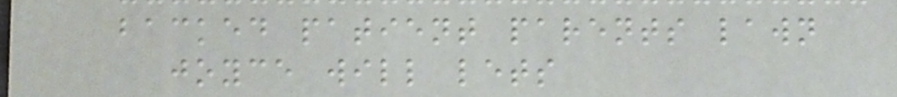backed patient parents lawn
joyce will lets
